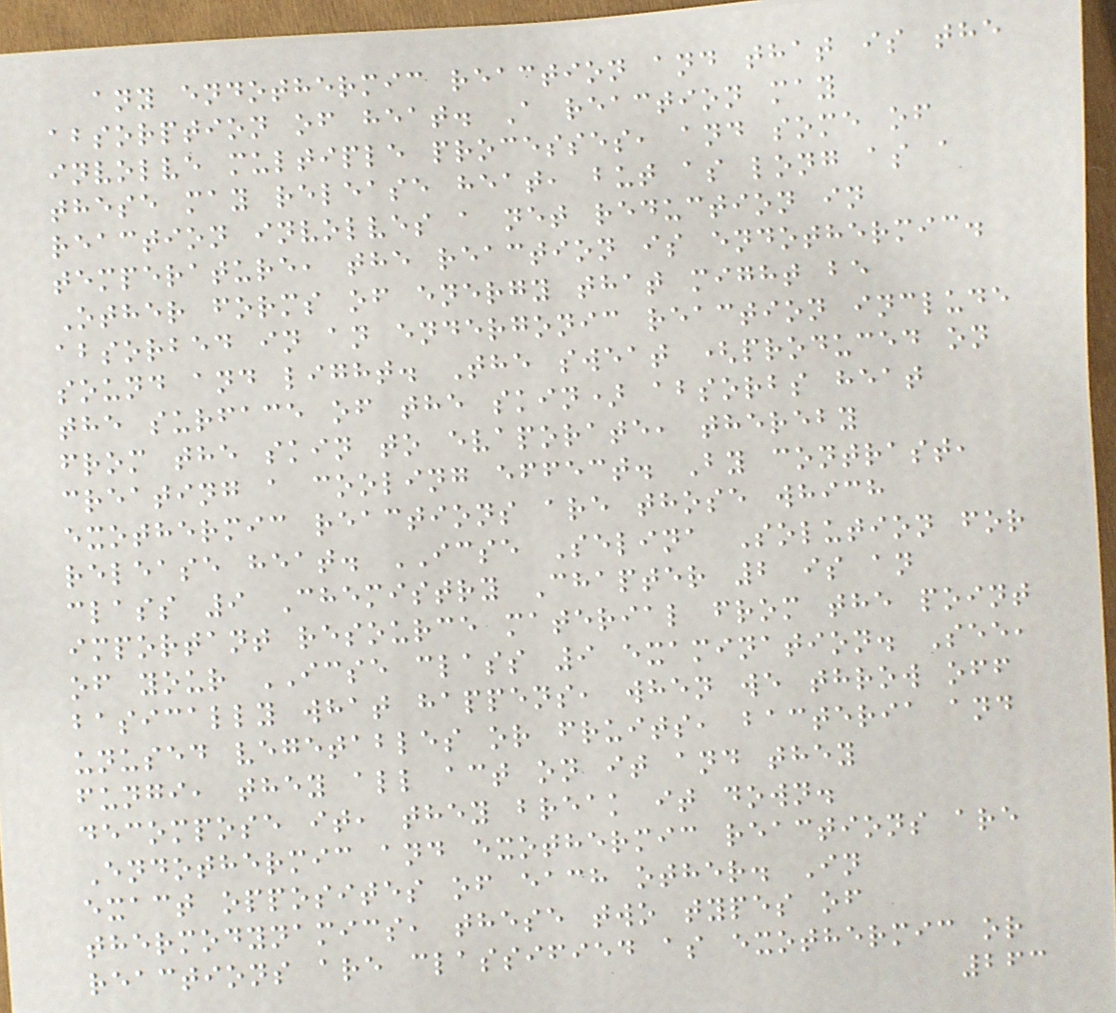any endothermic reaction and that is the
absorption of heat. A reaction may
involve multiple processes, and some of
these may release heat, but as long as a
reaction involves a net reduction in
temperature, the reaction is endothermic.
Other forms of energy that might be
absorbed in an endergonic reaction include
sound and light. The sweat (produced on
the surface of the skin) absorbs heat
from the skin to evaporate, thereby
creating a cooling effect. By contrast,
exothermic reactions are those which
release heat. ICSE Selina Solution for
class 9 Chemistry Chapter 2 is an
important resource material from the point
of your ICSE class 9 examination. See,
basically what happens, when we throw off
unused vegetables or fruits, bacteria and
fungi, they all act on it and they
decompose it, they break it down.
Endothermic and exothermic reactions are
exact opposites of each other. In
thermodynamics, these two types of
reactions are classified as exothermic or
263
